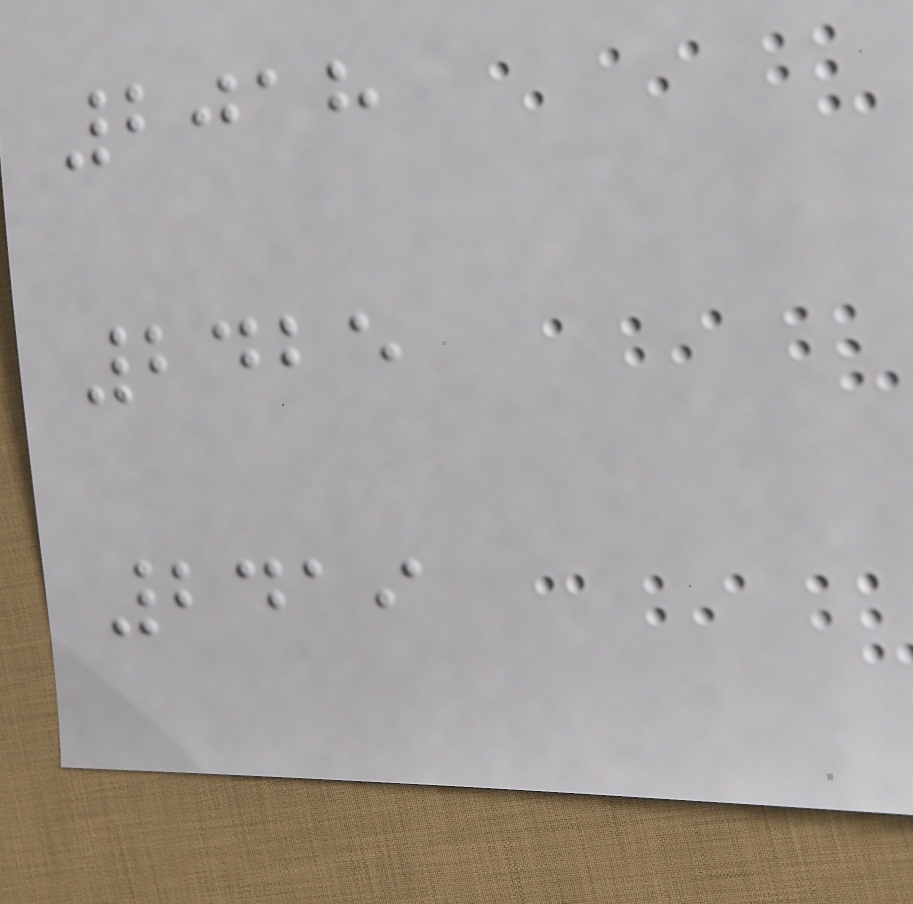2018
2425
2419
